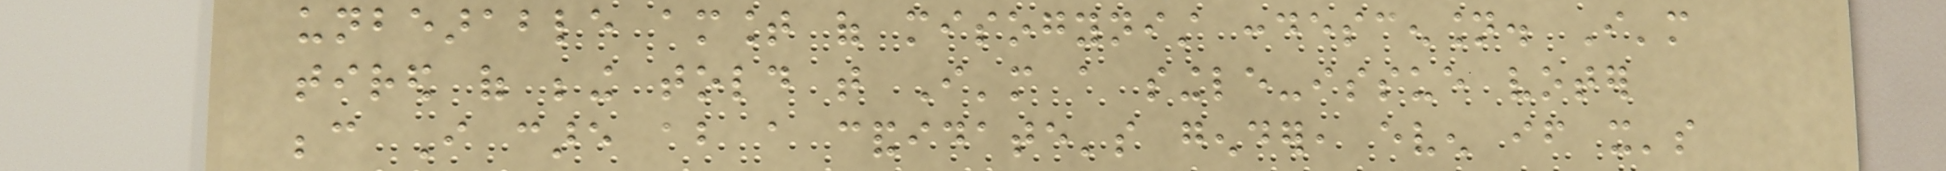unbearable amount of misogynist condescension. I'm
tired of being told that I'm a single-issue voter
because I care about a candidate's gender, even if it's
